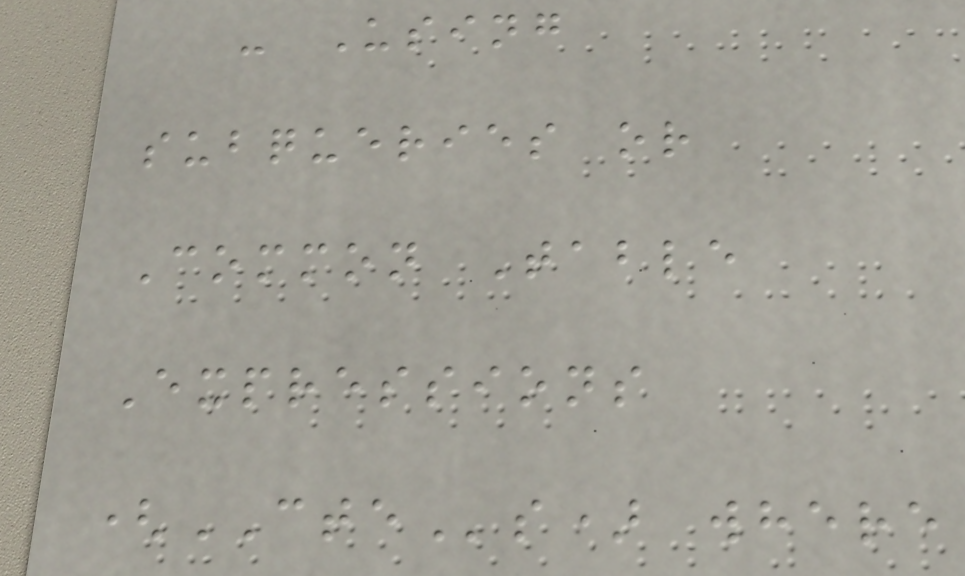- Using
subqueries or
Common Table
Expressions
(CTEs) where
